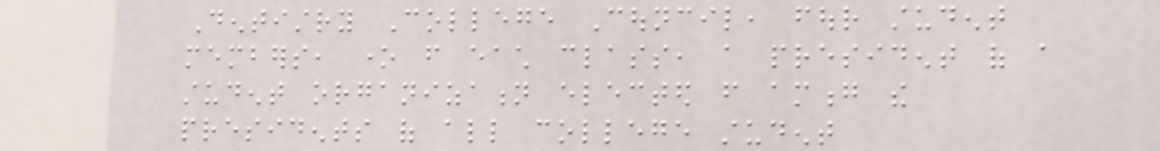Dentistry College Council, four student
members, one from each class, a president of a
student organization elected from among the
presidents of all college student
